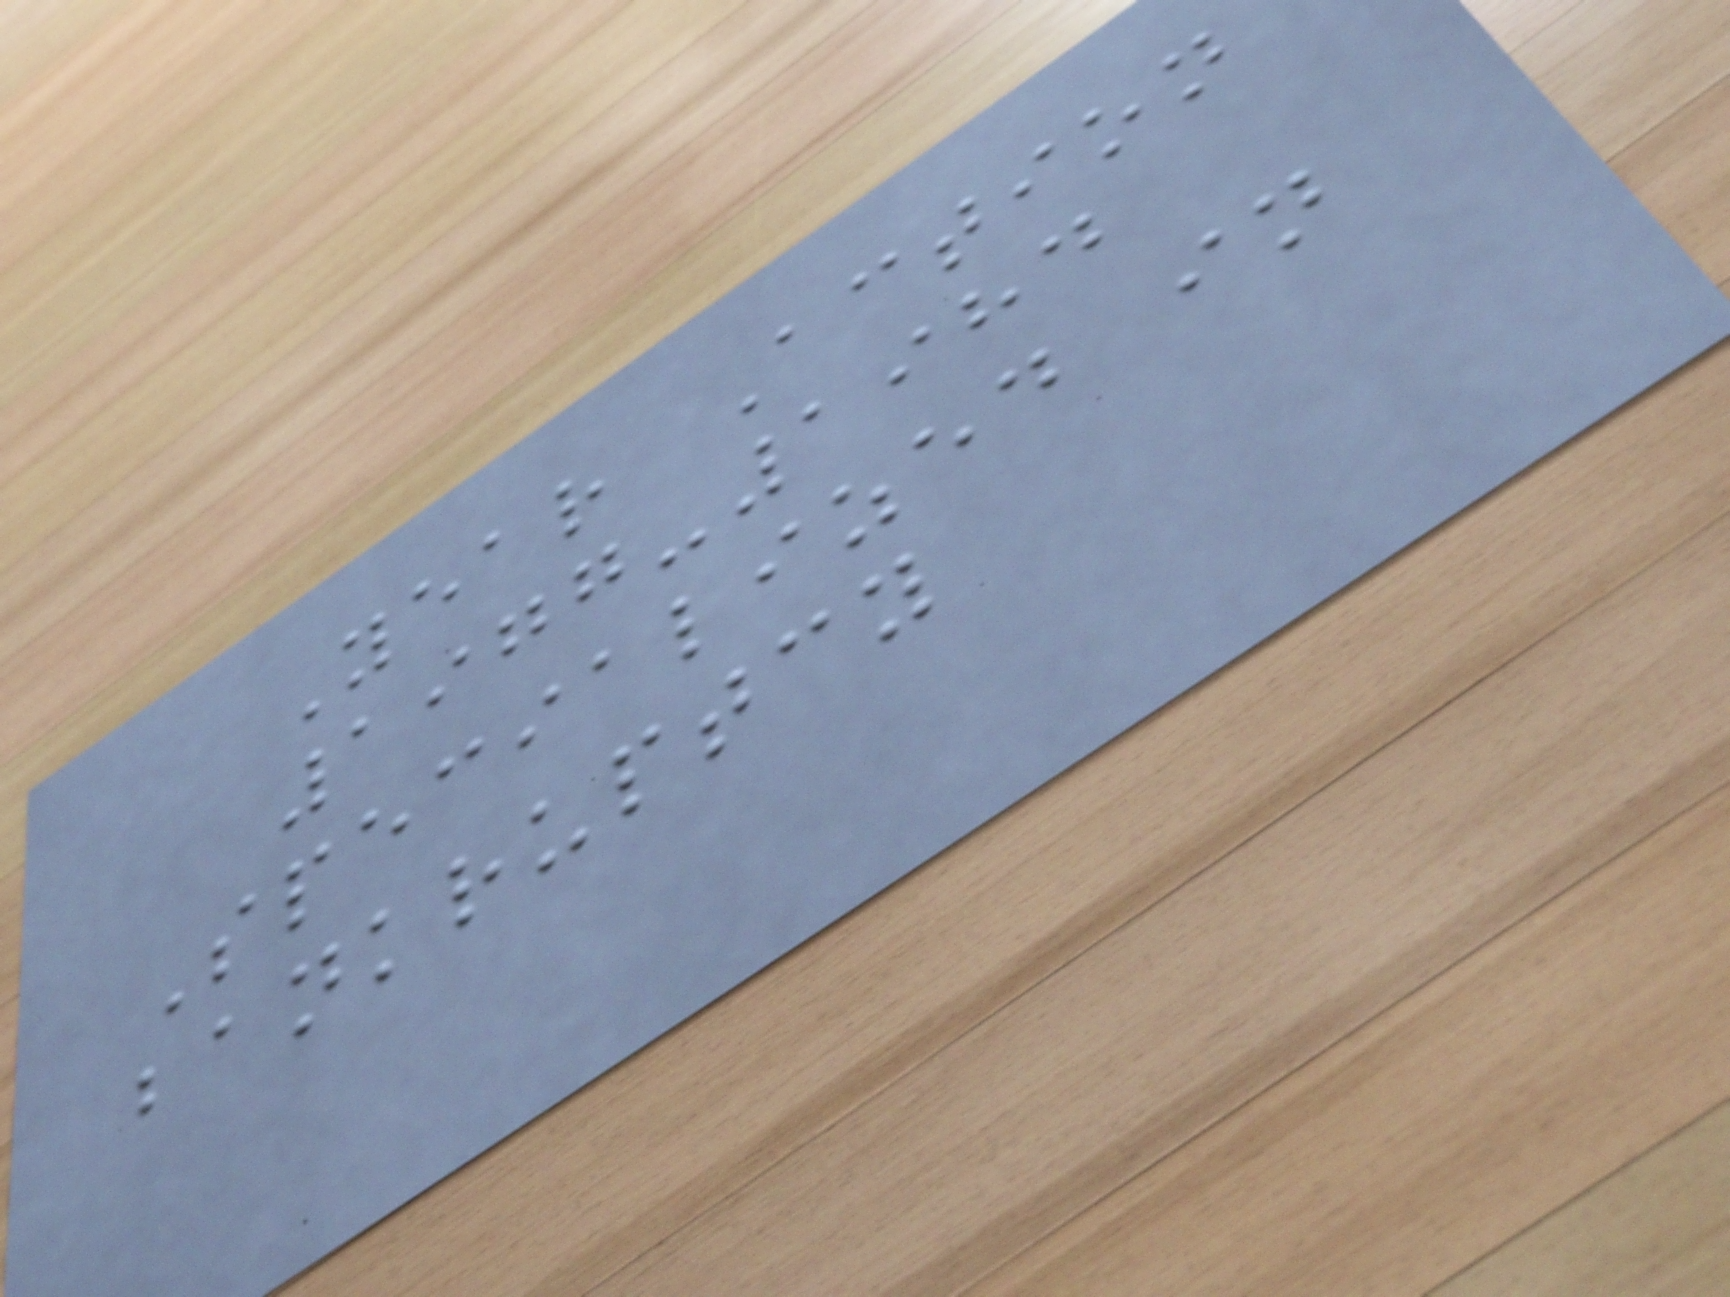Year Action
1977-1984
Specialized in
bankruptcy
